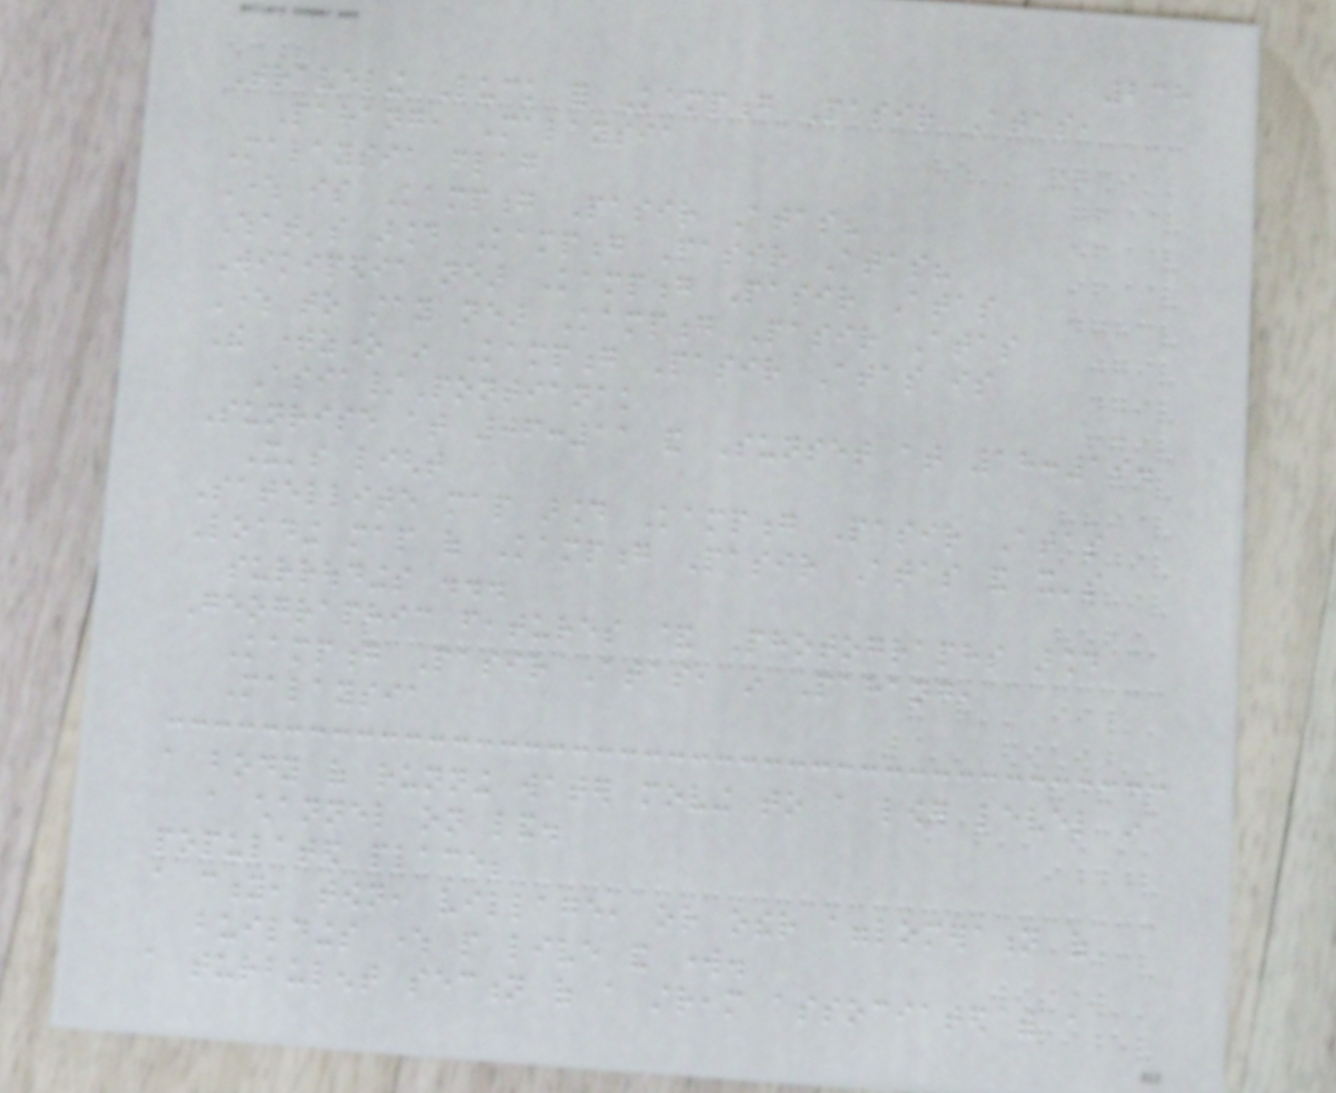238
Traveling Luck for Kampong Pasir Atas,
Pahang, Malaysia
Malaysia flag
Where is Kampong Pasir Atas?
What's around Kampong Pasir Atas?
Wikipedia near Kampong Pasir Atas
Where to stay near Kampong Pasir Atas
The timezone in Kampong Pasir Atas is
Asia/Pontianak
Sunrise at 06:11 and Sunset at 18:19.
It's light
Satellite map around Kampong Pasir Atas
Loading map of Kampong Pasir Atas and it's
surroudings ...
Geographic features & Photographs around
Kampong Pasir Atas, in Pahang,
Malaysia
a body of running water moving to a lower level in
a channel on land.
populated place;
a city, town, village, or other agglomeration of
buildings where people live and work.
a turbulent section of a stream associated with a
